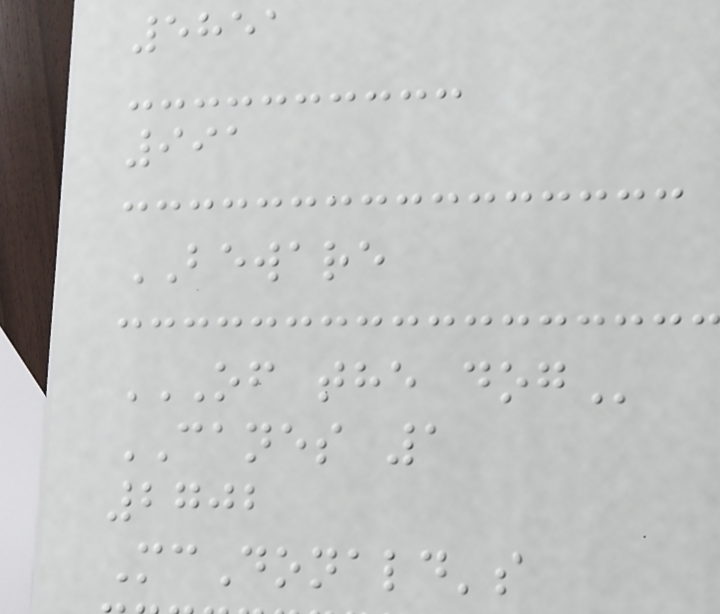5851
991
BEWARE
OF THE DOG
CANES 1
2702
McDonald's
